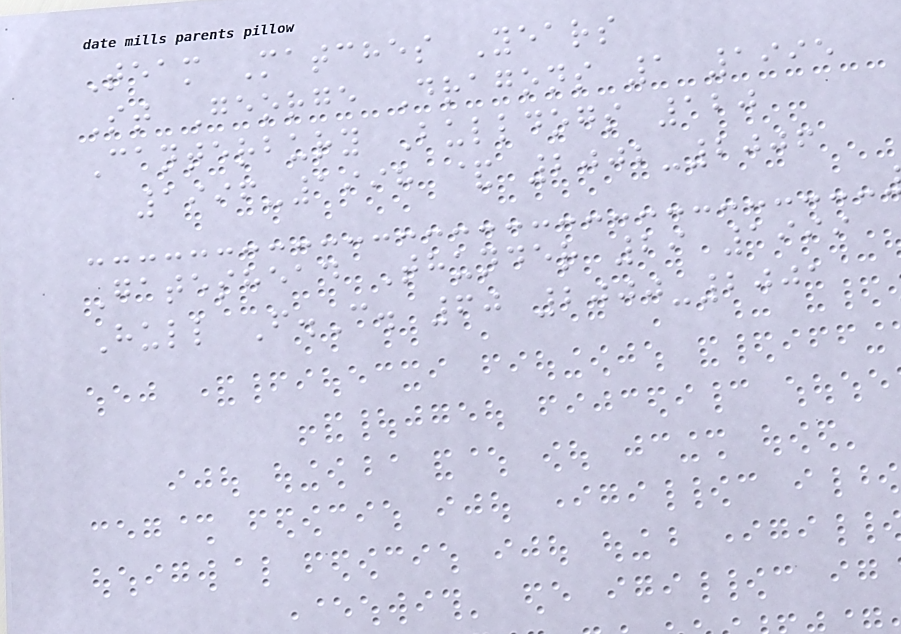Team Matches Years
St George Dragons 1 1995
Canterbury Bulldogs 120
1996-1998 & 2002-2006
Gateshead Thunder 29 1999
Hull F.C. 60 2000-2001
